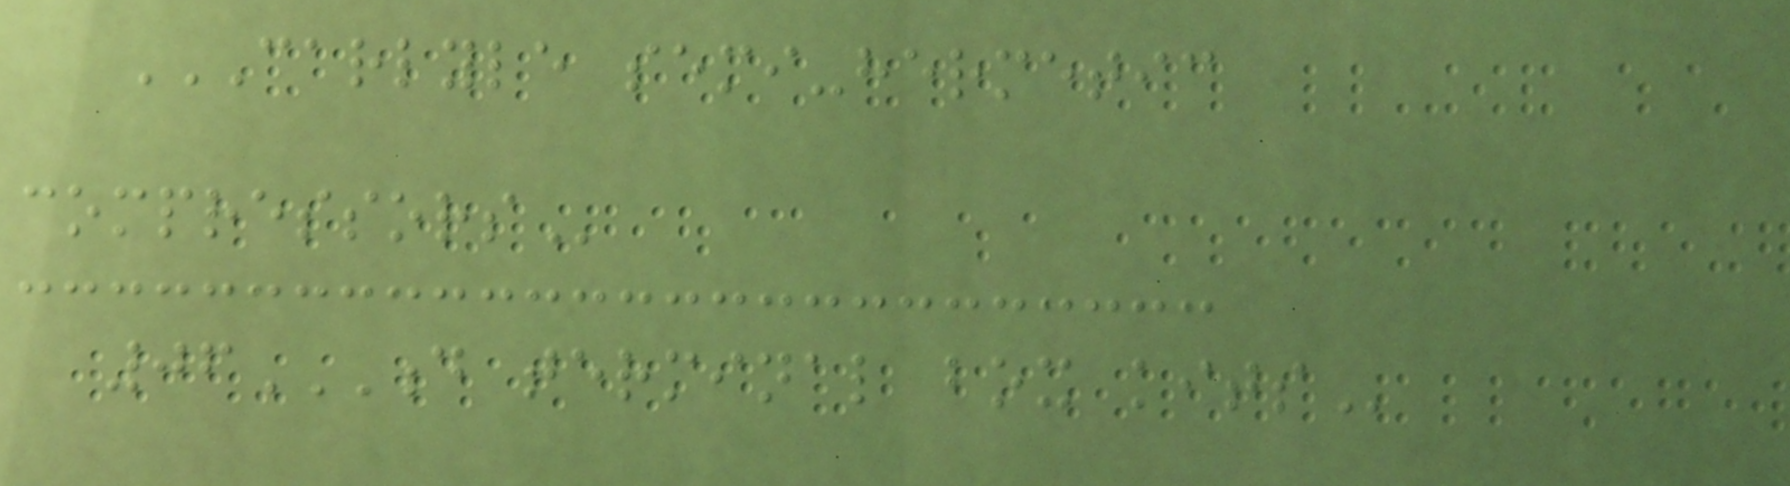CARLYLE SEMI-HERMETIC
COMPRESSORS
06D TERMINAL BOX KITS
